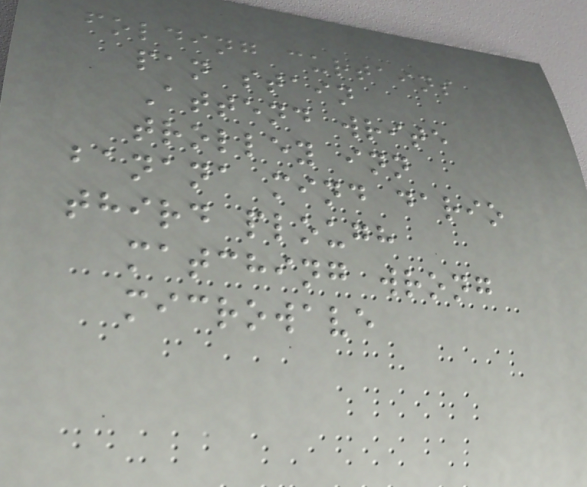folding curtains
pan stain
Attend write
trolley inn
banana mind dario
third plough
matching wrong
microwave
